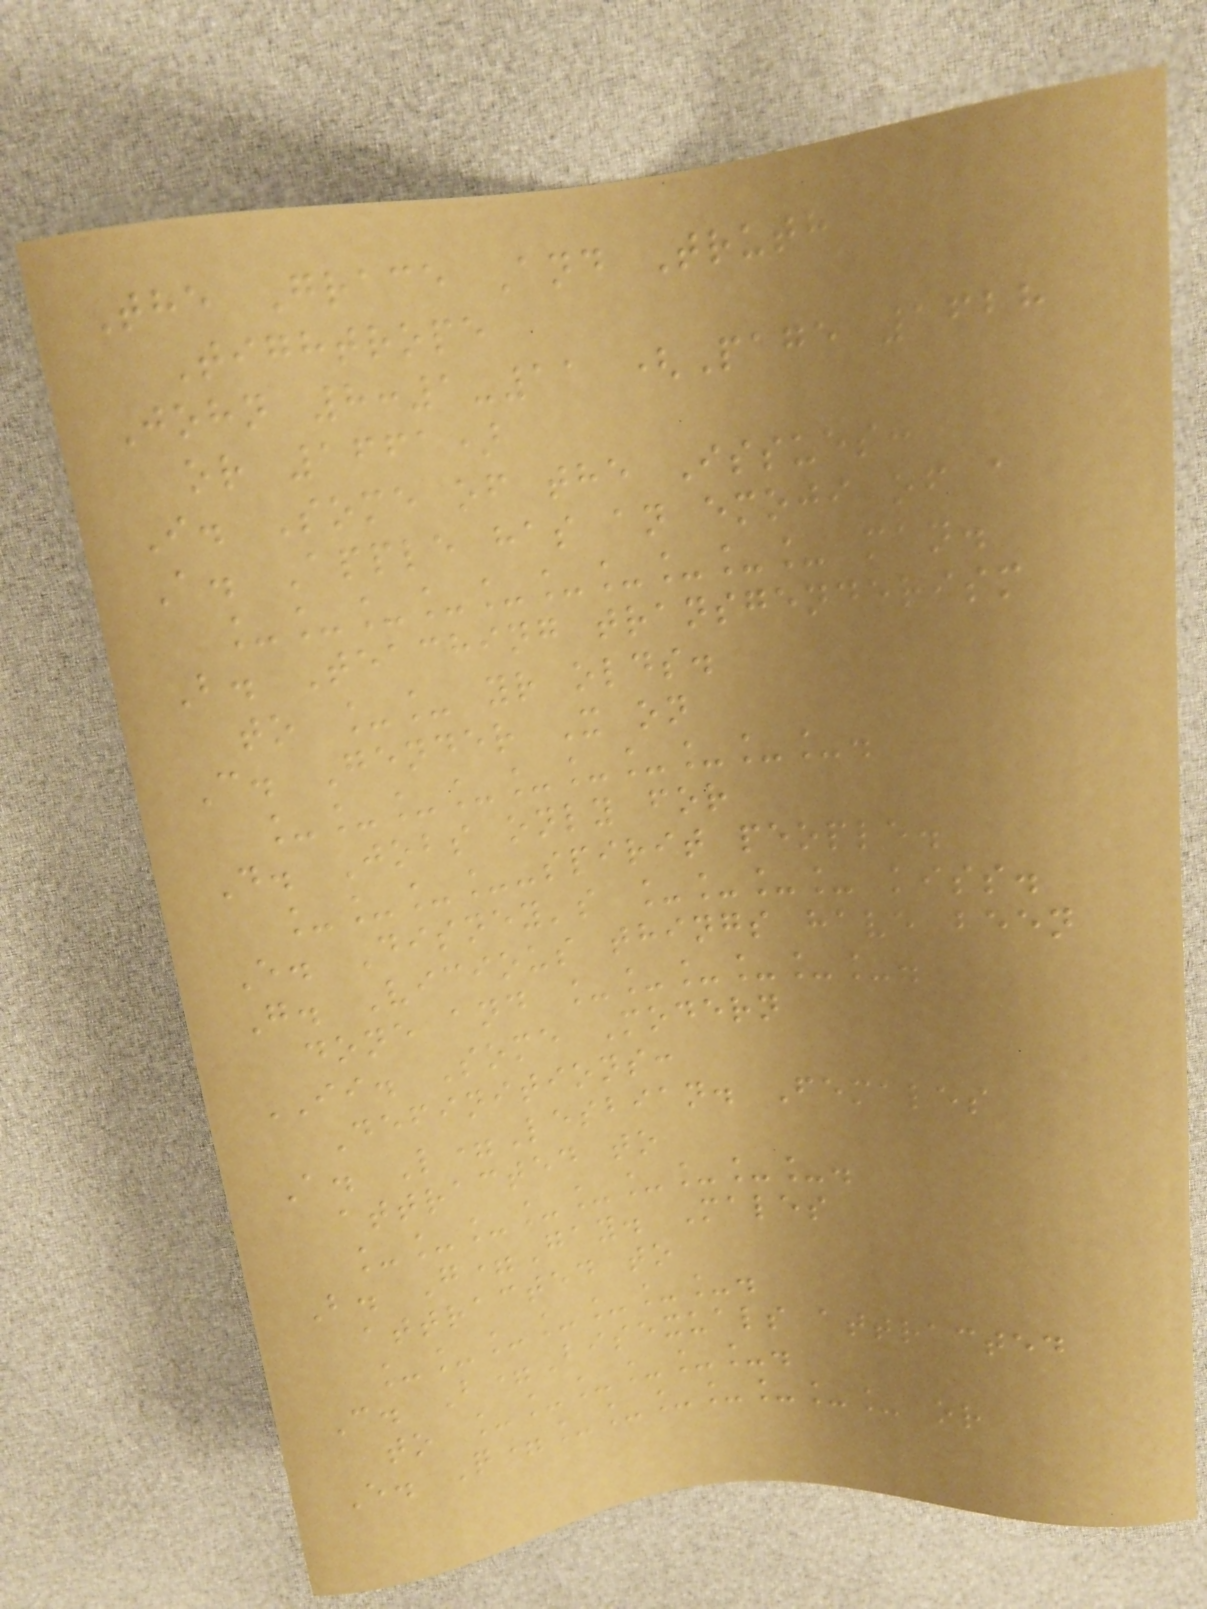The Grace And Truth
Tightrope
John 8:1-11 (Page 1628
or 1661)
I. Some of the Issues:
A. Apple has an emoji of a
__________ man.
B. Teaching transgenderism
to __ yr olds.
C. Gender X on
__________.
D. Jobs only for
____-spirit people.
E. Disney's ____ kiss.
G. Vicious things have been
done and ______.
II. Some Modern
Definitions:
A. L=Lesbian. Females
attracted to
_________.
B. G=Gay. Males
attracted to
_______.
C. B=Bisexuals attracted
to ______.
E. Q=_______ or
